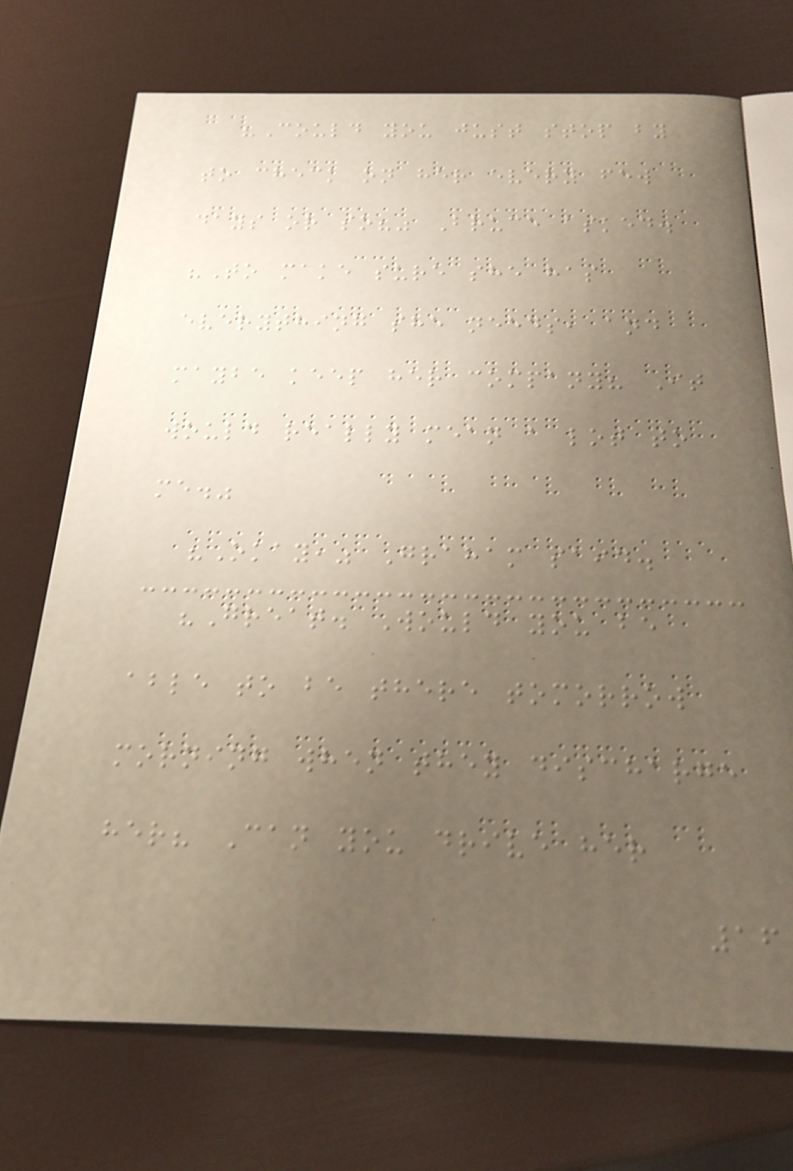"Could you just stop by
to check on her every few
days or so?" Bruce asked.
"To make sure she has
everything she needs, and
maybe keep her company? It
would really mean a lot to
me."
"Okay," Graham said.
"Great. Would you be
able to be there tomorrow
morning when they discharge
her? Can you drive her
16
